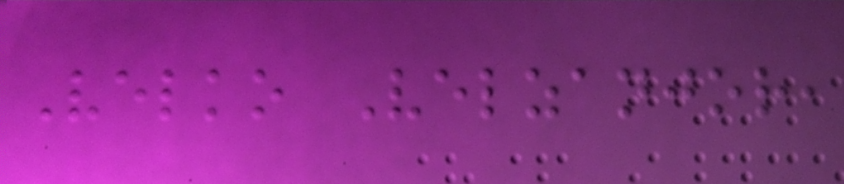Velko Velzanjor,
